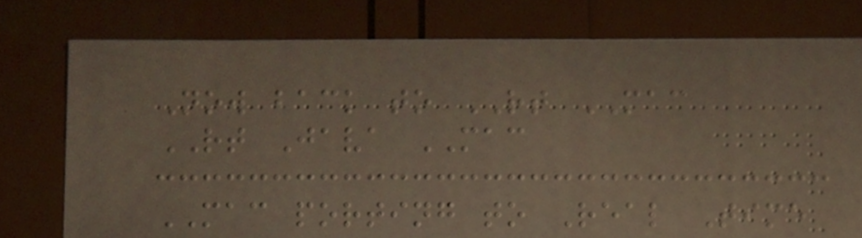Now back to RT MAC
RT Java MAC
MAC porting to Real Time
